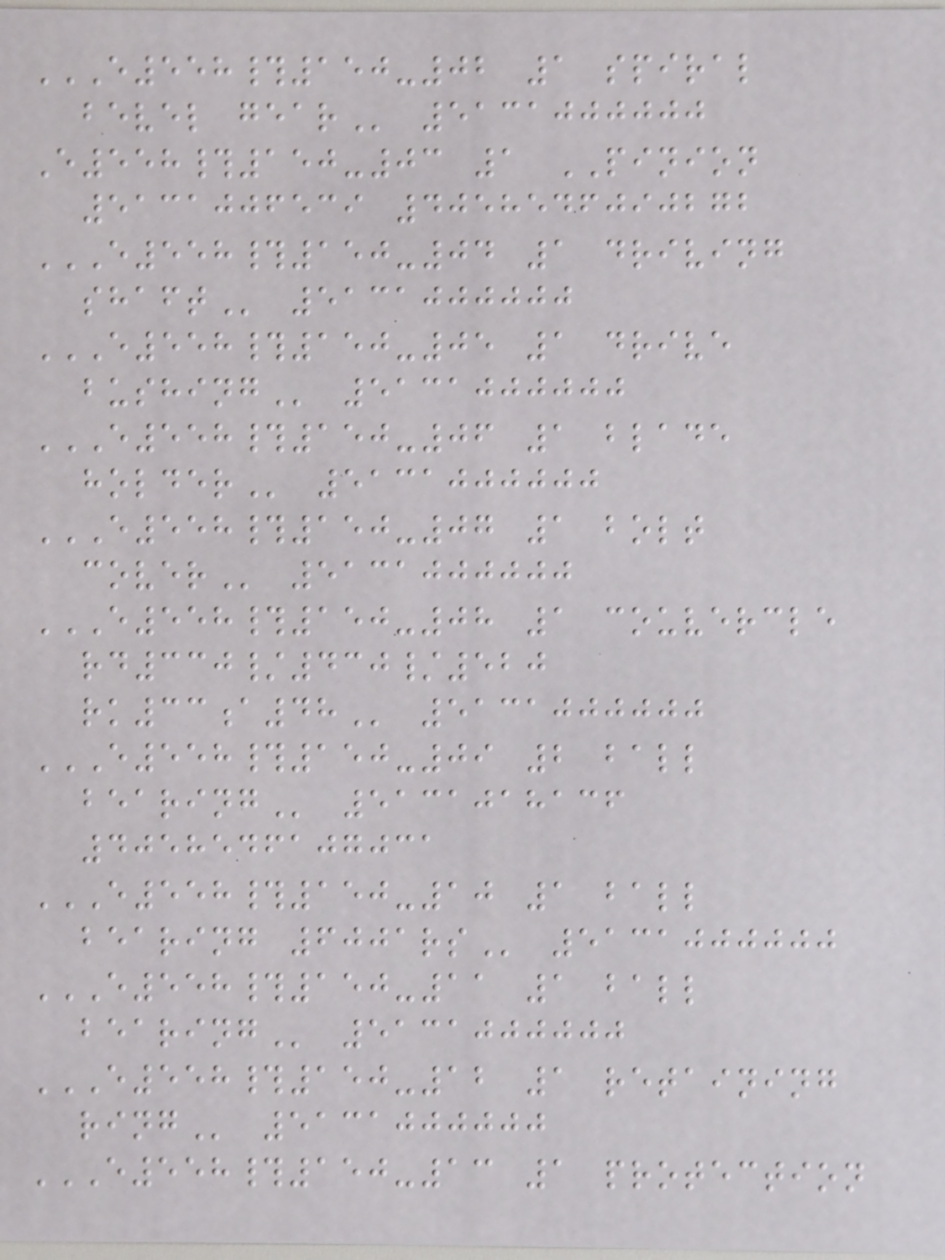E558#150-02 1 SPIRAL
BEVEL GEAR 5131000000
E558#150-03 1 PINION
5131006539 4058546090272
E558#150-04 1 DRIVING
SHAFT 5131000000
E558#150-05 1 DRIVE
BUSHING 5131000000
E558#150-06 1 BLADE
HOLDER 5131000000
E558#150-07 1 BOLT
COVER 5131000000
E558#150-08 1 COUVERCLE
RD330/430/520
RK33A48 5131000000
E558#150-09 2 BALL
BEARING 5131018136
4058546107031
E558#150-10 1 BALL
BEARING 6001RS 5131000000
E558#150-11 1 BALL
BEARING 5131000000
E558#150-12 1 RETAINING
RING 5131000000
E558#150-13 1 PROTECTION
